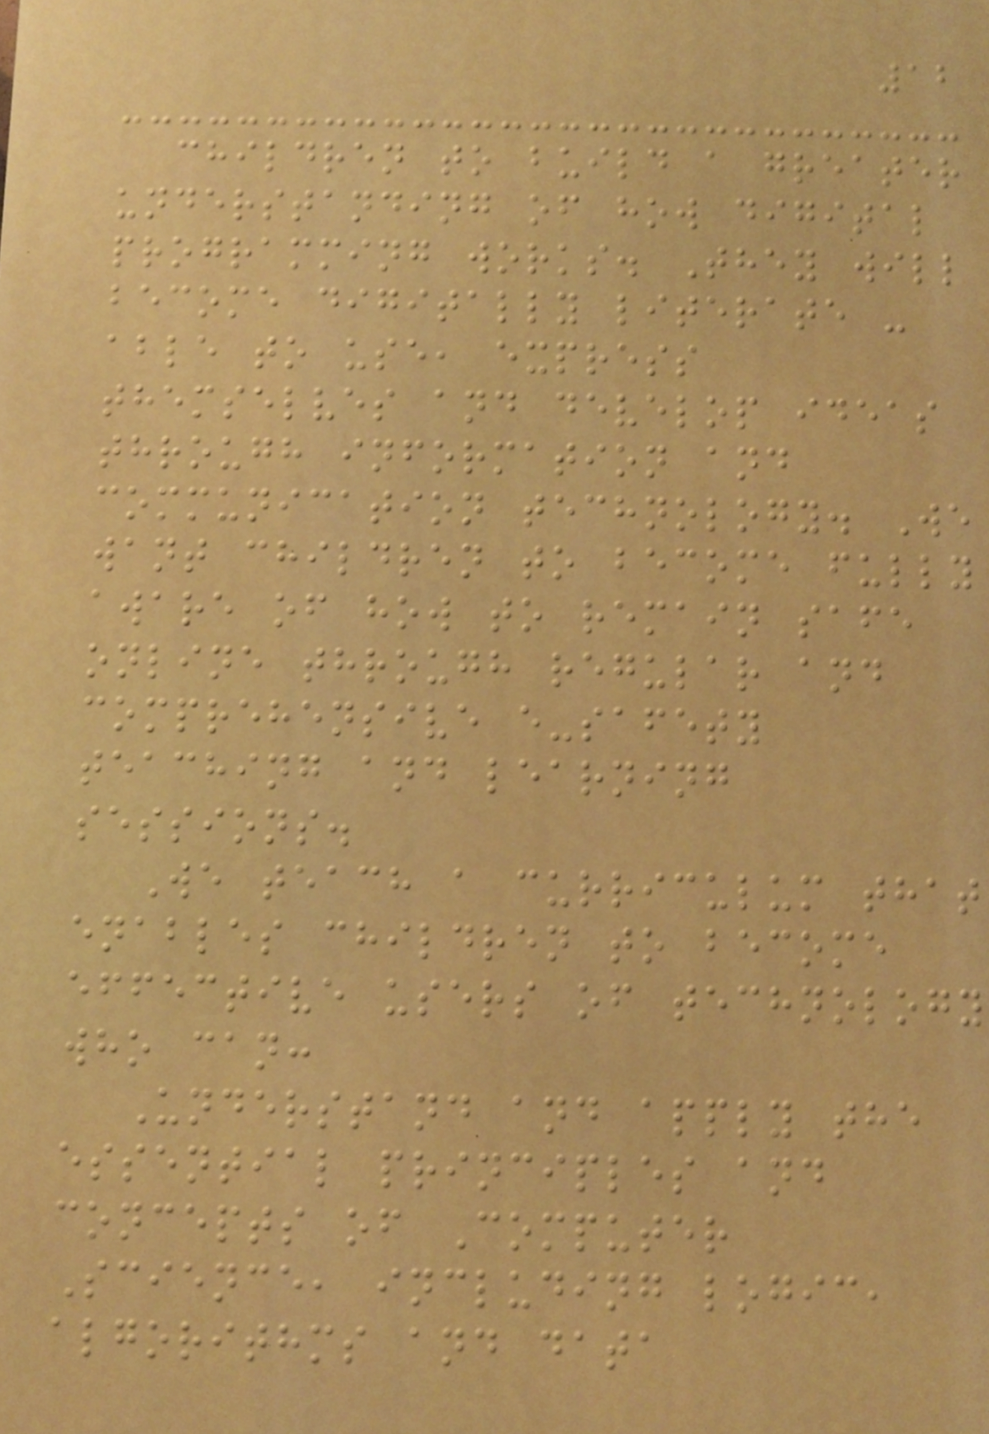12
children to build a greater
understanding of how digital
programming works. They will
become digitally literate -
able to use, express
themselves and develop ideas
through information and
communication technology. We
want children to become fully
aware of how to remain safe
online through regular and
comprehensive e-safety
teaching and learning
sessions.
We teach a curriculum that
enables children to become
effective users of technology
who can:
Understand and apply the
essential principles and
concepts of Computer
Science, including logic,
algorithms and data
